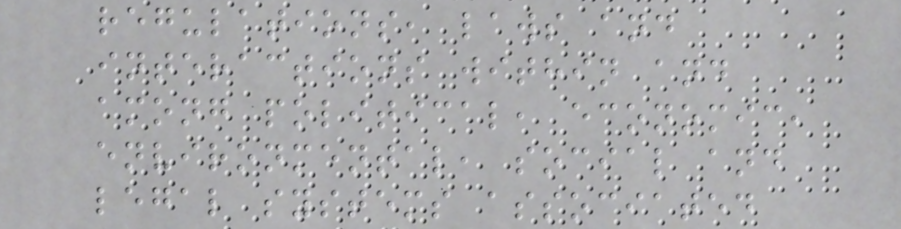regulations, laws and
interactions within and
among political, economic,
environmental, social and
legal systems associated
